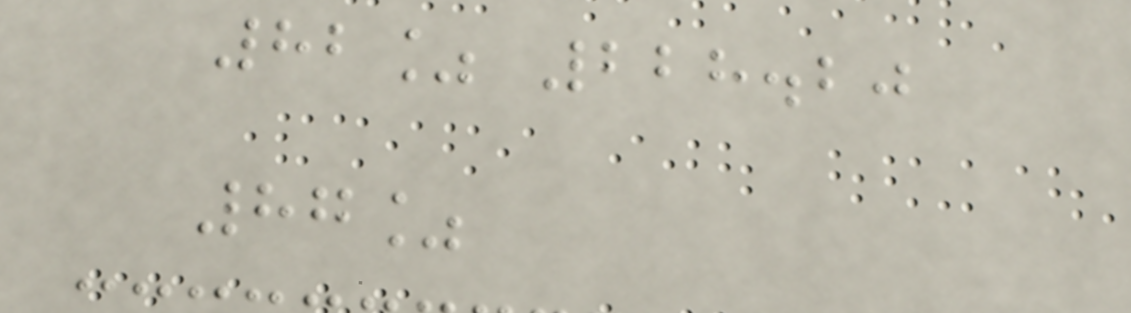82% 228.20
87%
